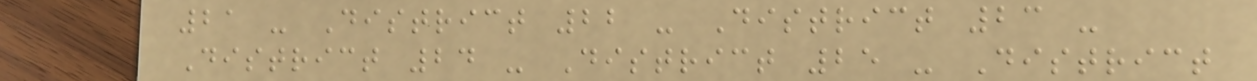21 - District 22 - District 23 -
District 24 - District 25 - District
